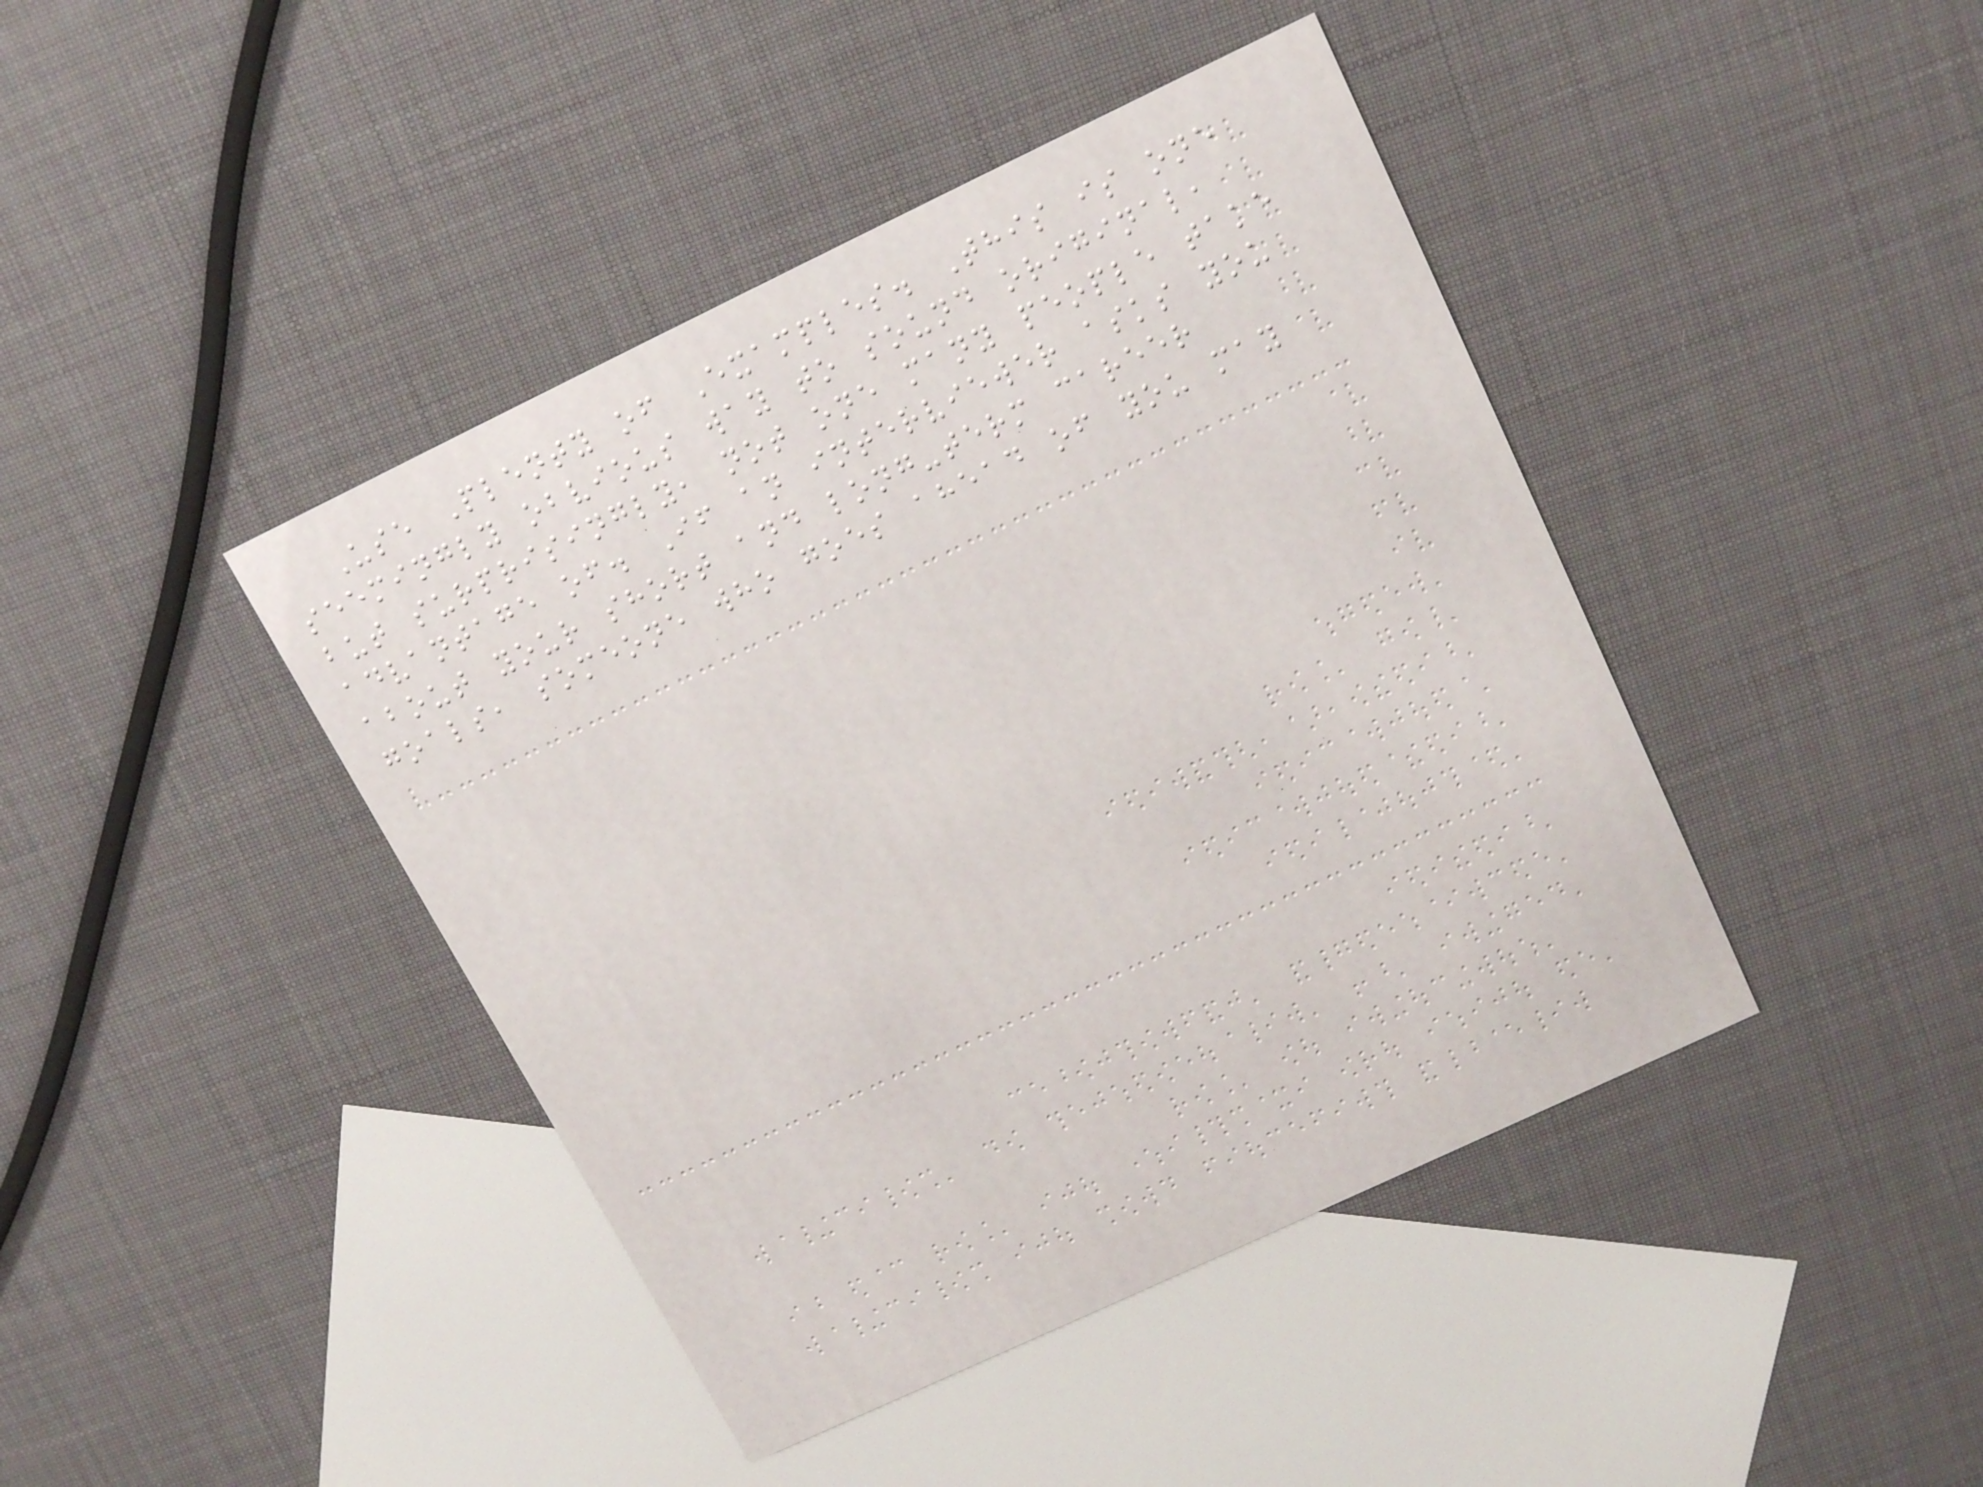Use Plenty of Examples. This is one
seemingly obvious way to sound original,
but surprisingly, not one many people take
advantage of. If an interviewer asks you
about your short and long-term career
goals, someone who goes ahead of you may
